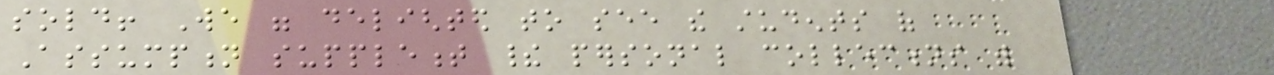sold! We were delighted to see the students of
Assumption supplement their personal collections with
